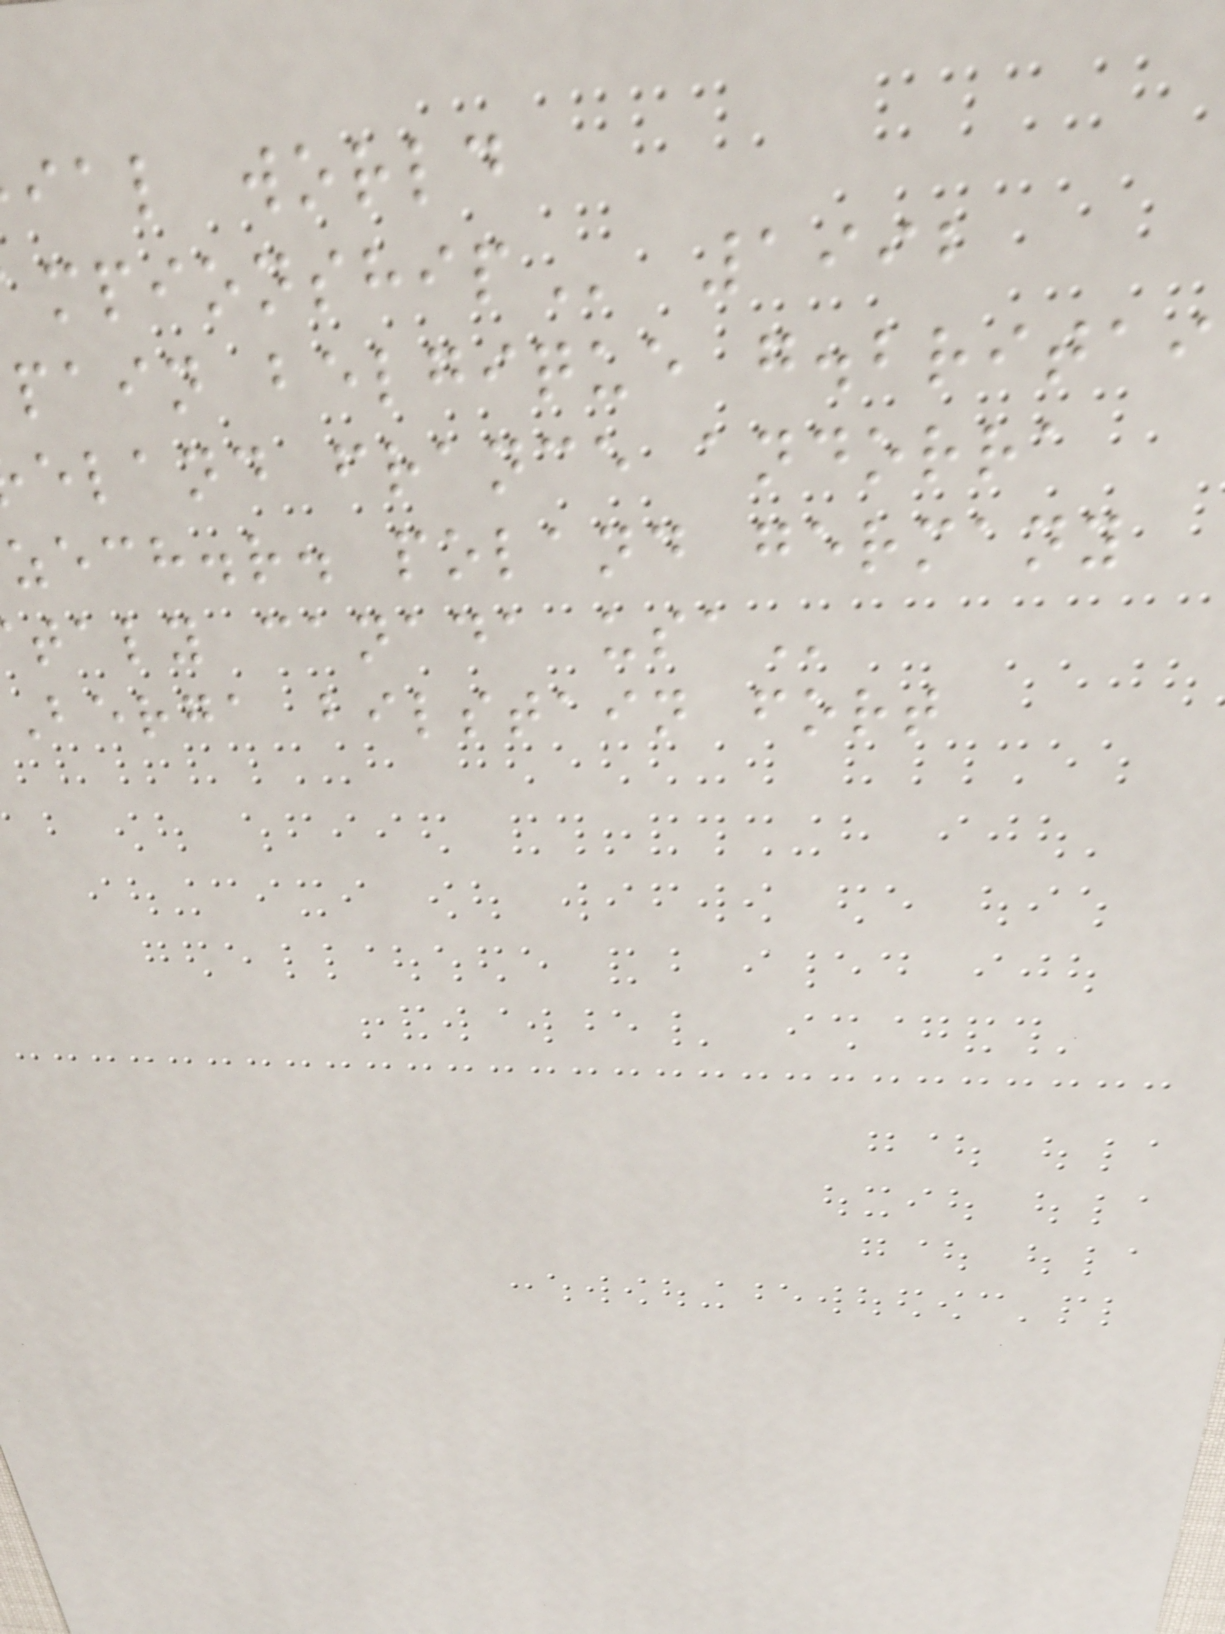ial world
1992
pain belgique
eland france andorra
zech.r. poland germany
taly canada
berga bilstain fort
